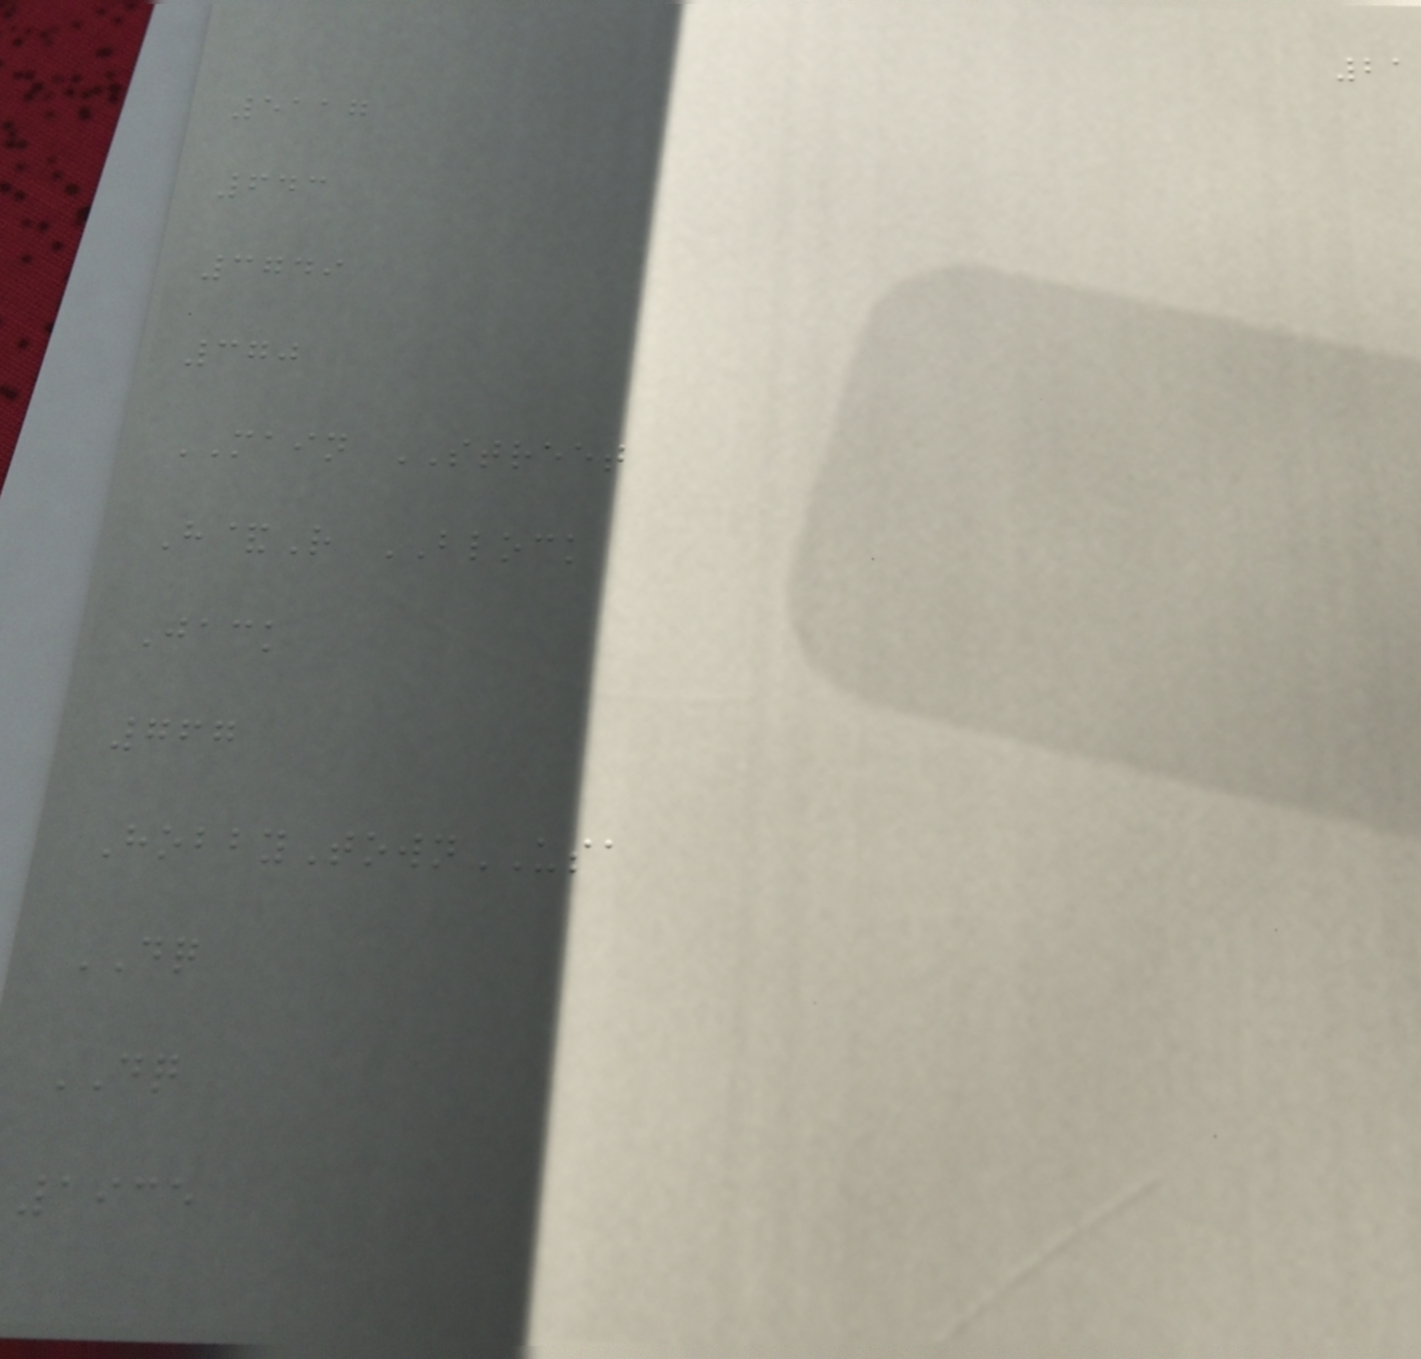21
5117
643
3749
370
MAIN STREET
H&R BLOCK
Jack
767
HobbyTownUSA
DQ
DQ
1935
